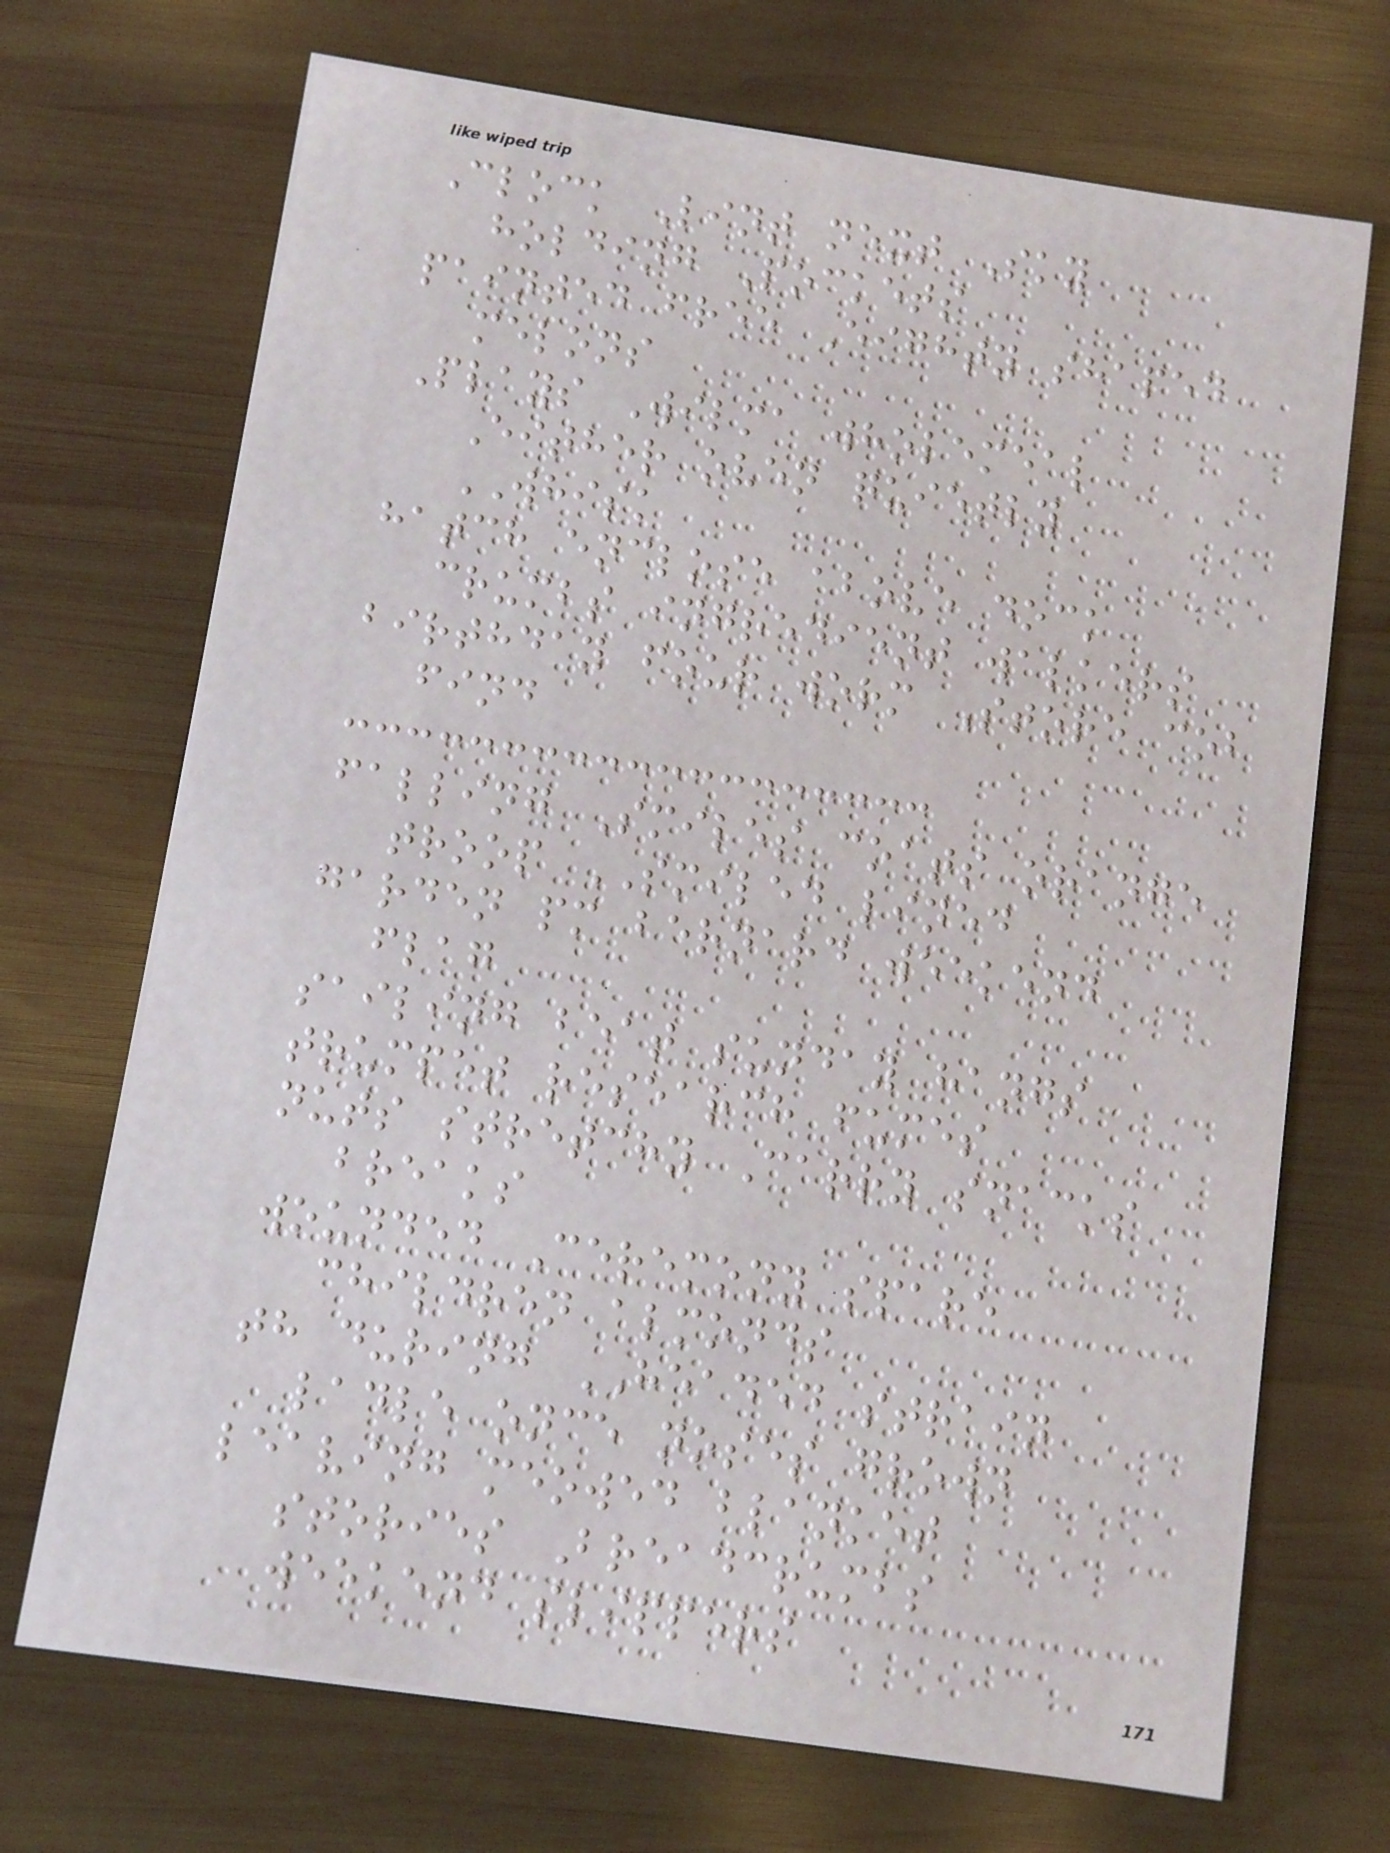Clock Lint next Sky
holding Pockets
painted free Eighty shaped
melons
Plays Wilma wholemeal
Either oven quietly
WHISK
hatch enclose above dock
crumbs ingredient walkers
birthday four worm Store cob
find
falling Smiles coats orange
troop SMILED lined
garden pm bernard weekend
flag
sailing beat sunday hangs
trumpet research fumes
nuts stretchy Carry snacks
breaks
wounded Ceremony spare
children almonds
th during HEADED strain
ladle once noses grown
leaving meowed blanket
stories Breadcrumbs
weekend slippers
